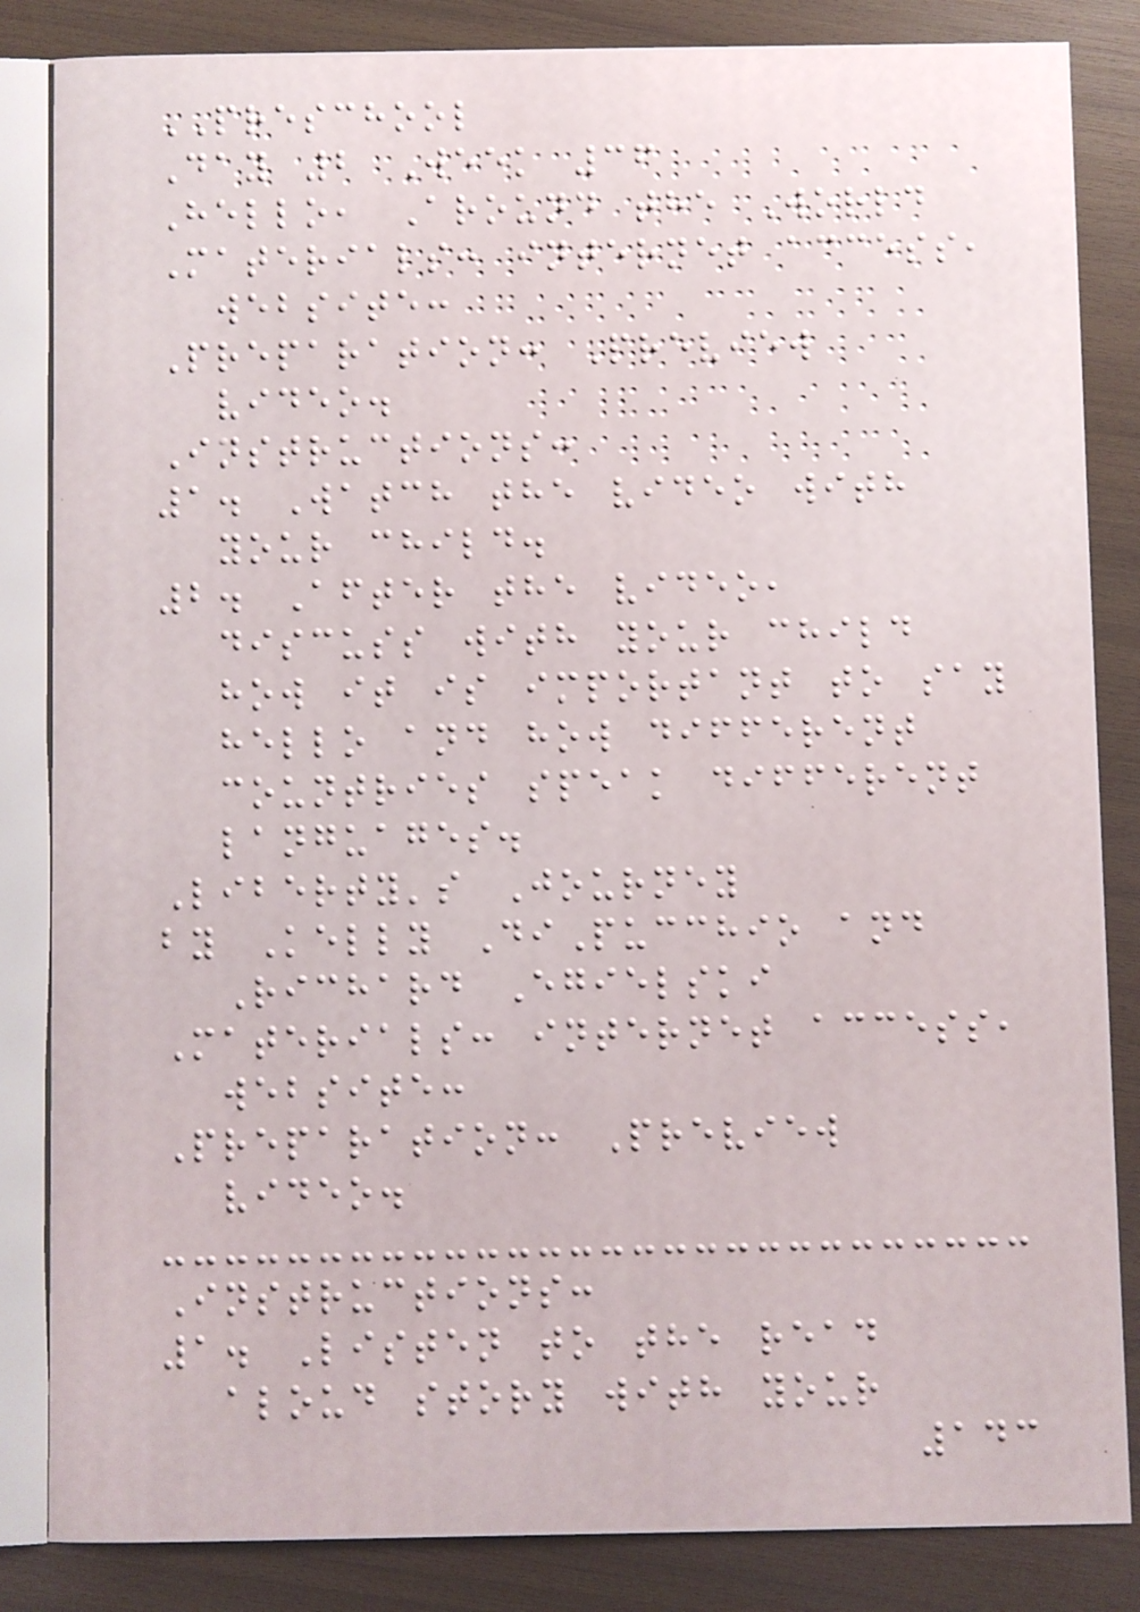PRESCHOOL
Day 2 Week 36
Hello, Around the World
Materials: internet access,
website:
Preparation: Preview
video.
Instructions:
1. Watch the video with
your child.
2. After the video,
discuss with your child
how it is important to say
hello and how different
countries speak different
languages.
Liberty's Journey
by Kelly DiPucchio and
Richard Egielski
Materials: internet access,
website:
Preparation: Preview
video.
Instructions:
1. Listen to the read
aloud story with your
143
